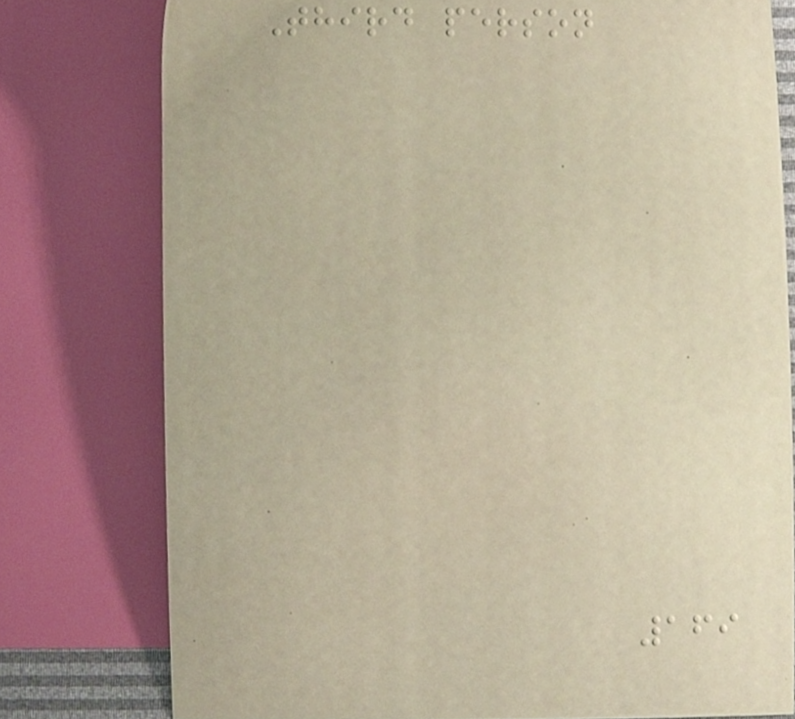Third person
169
